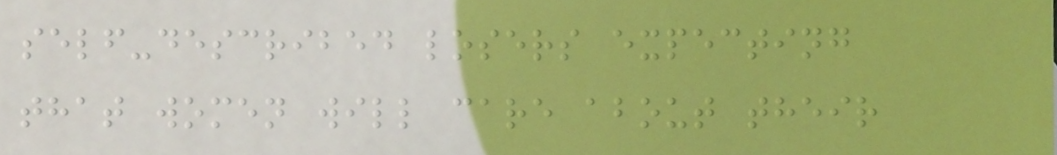self-described losers expecting
that women will care about their
